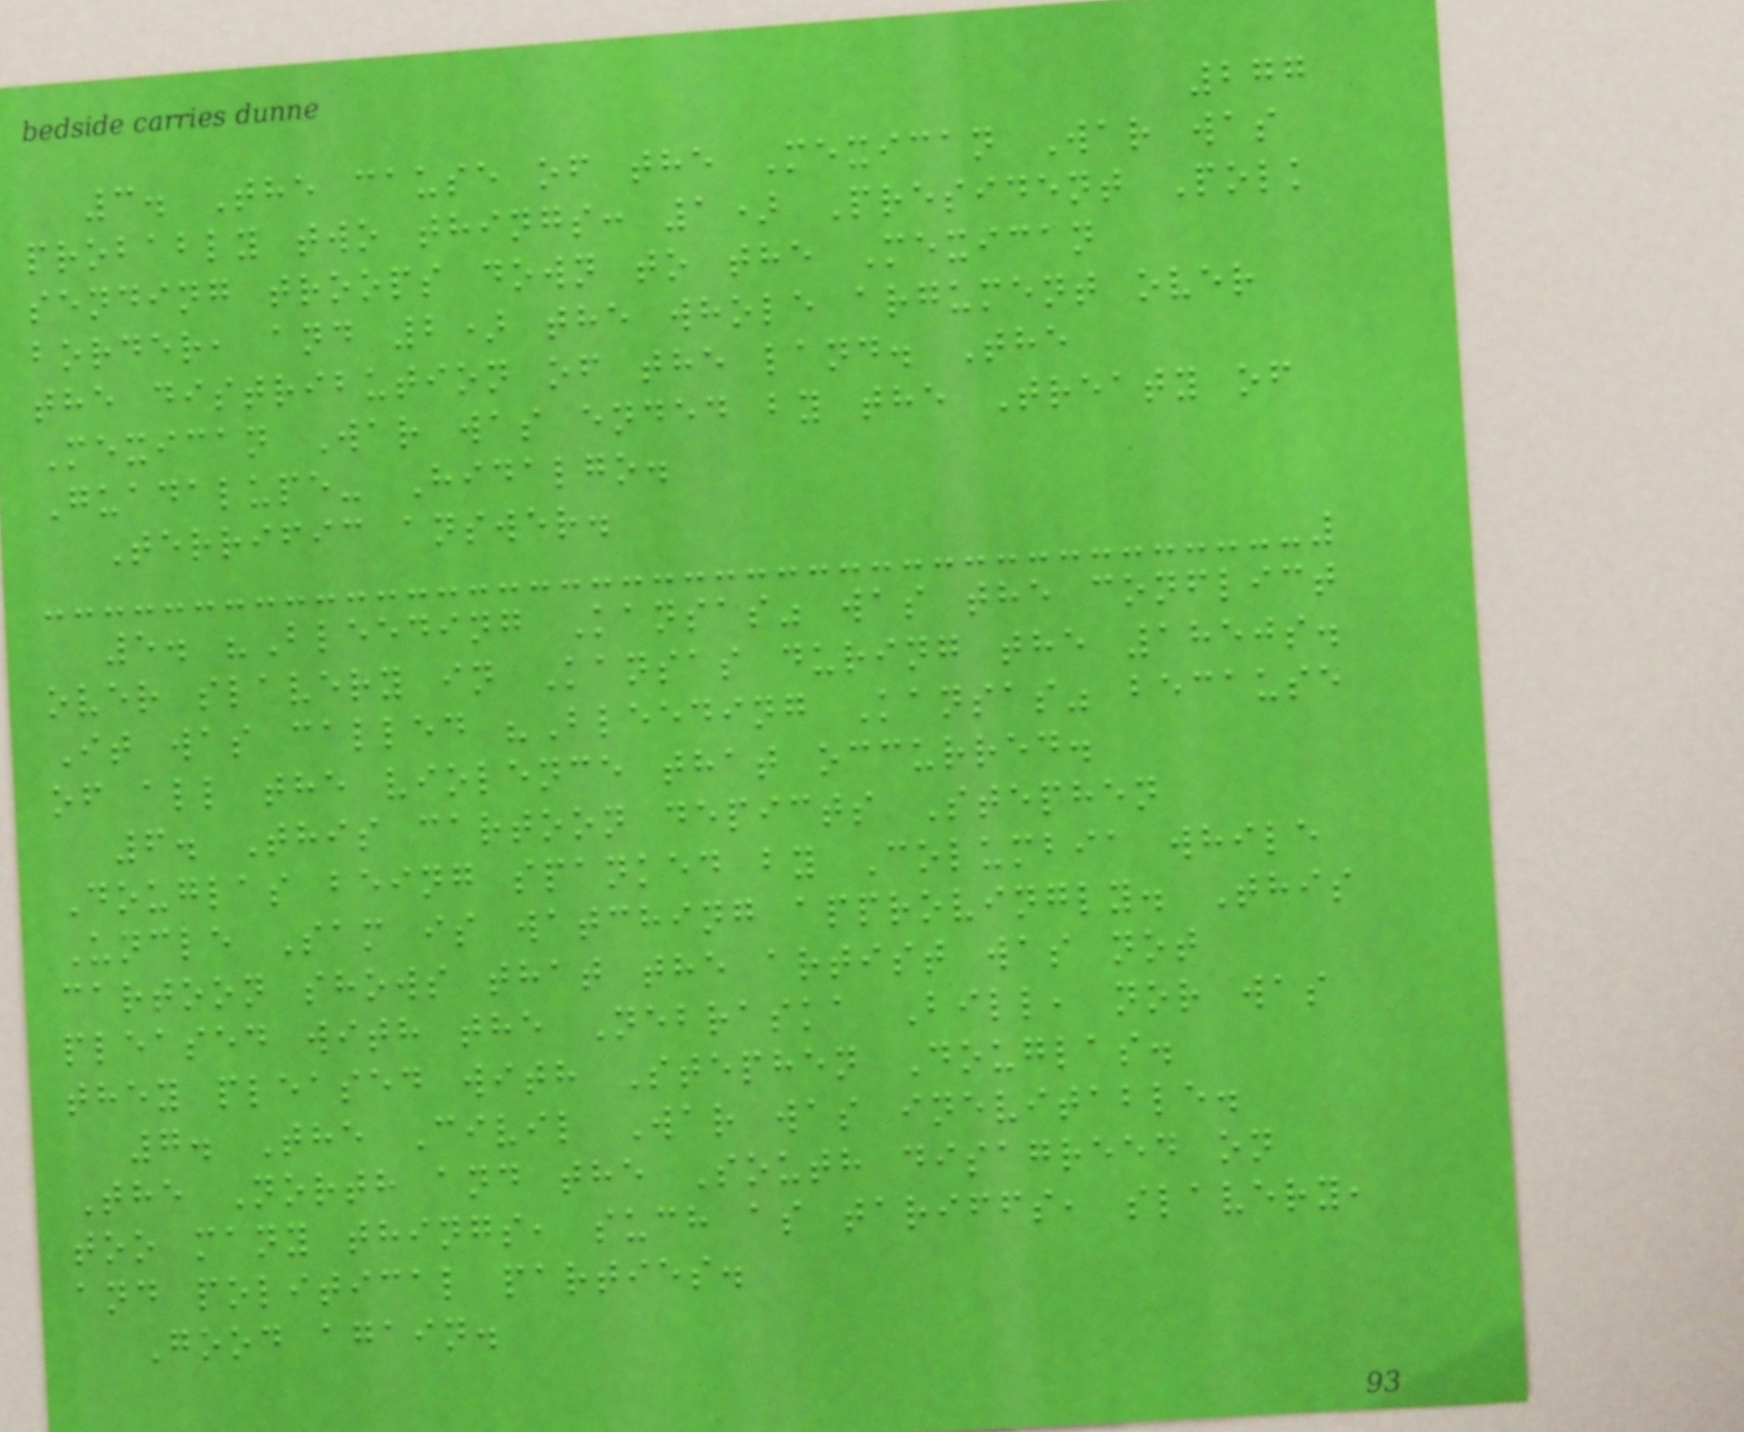277
3. The cause of the Mexican War was
probably two things: 1) President Polk
sending troops down to the Mexican
border, and 2) the whole argument over
the distribution of the land. The
Mexican War was ended by the Treaty of
Guadalupe- Hidalgo.
Terrific answer.
5. "Bleeding Kansas" was the conflict
over slavery in Kansas during the 1850s.
It was called "Bleeding Kansas" because
of all the violence that occurred.
6. This cartoon depicts Stephen
Douglas being spanked by Columbia while
Uncle Sam is watching approvingly. This
cartoon shows that the artist was not
pleased with the Nebraska Bill, nor was
they pleased with Stephen Douglas.
7. The Civil War was inevitable.
The North and the South disagreed on
too many things, such as tariffs, slavery,
and political parties.
Good again.
